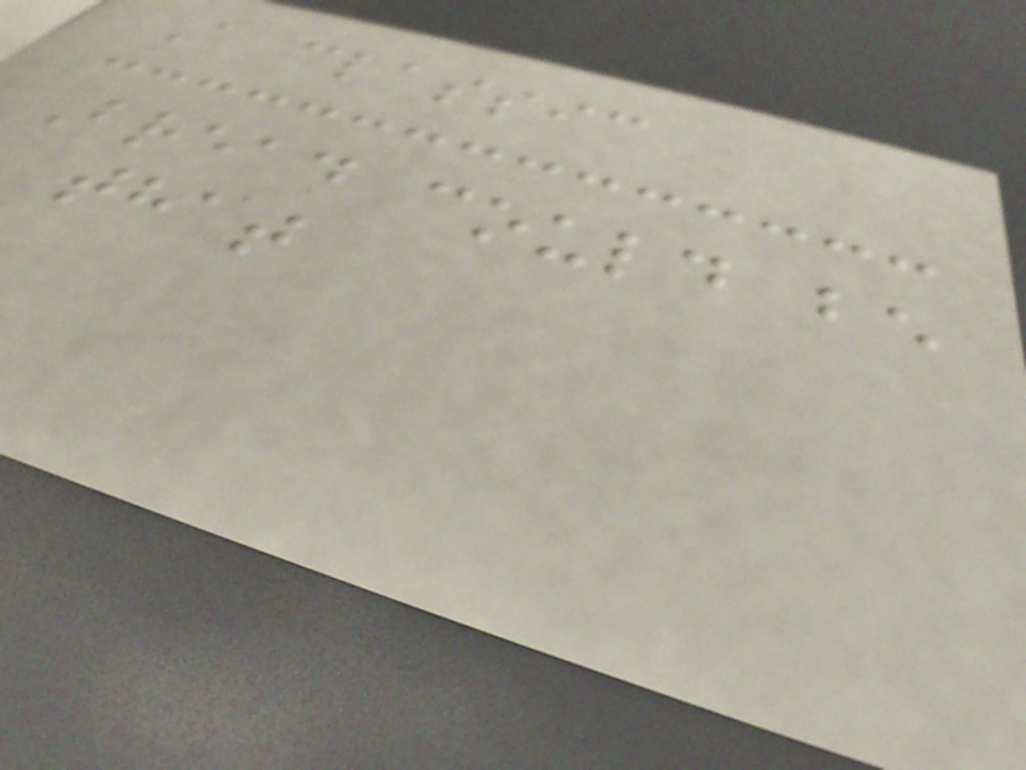A classic
Bread could be
that
